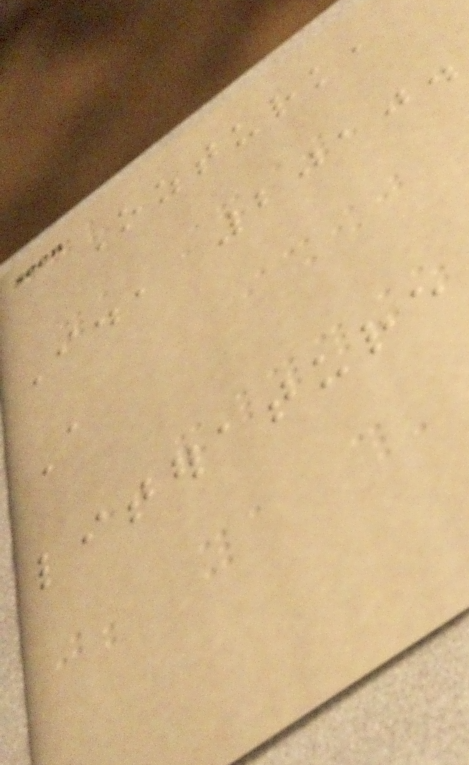Ozturk,
I., 2010.
A
literature
